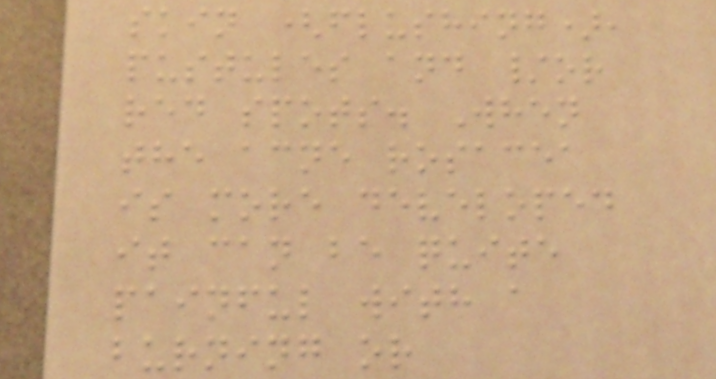skin (flushing),
pustules and /or
red spots. When
the acne rosacea
is more developed
it can be quite
painful with a
burning or
